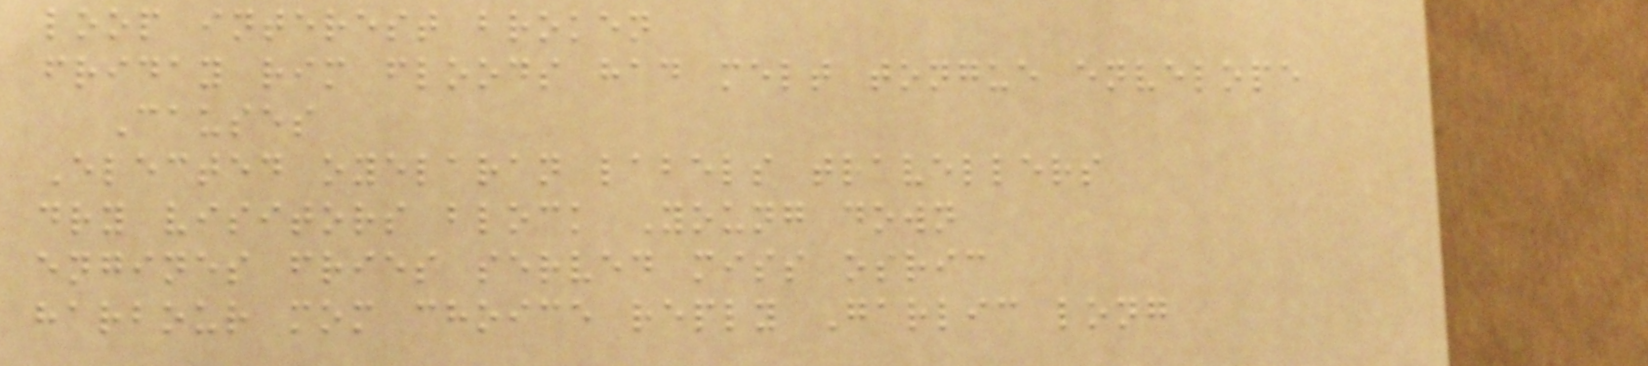loop interest broken
friday rim floods had melt tongue envelope
Causes
Elected oyelaran labels travellers
dry visitors block Young down
engines fries served miss osric
harbour mom choice reply Garlic long
